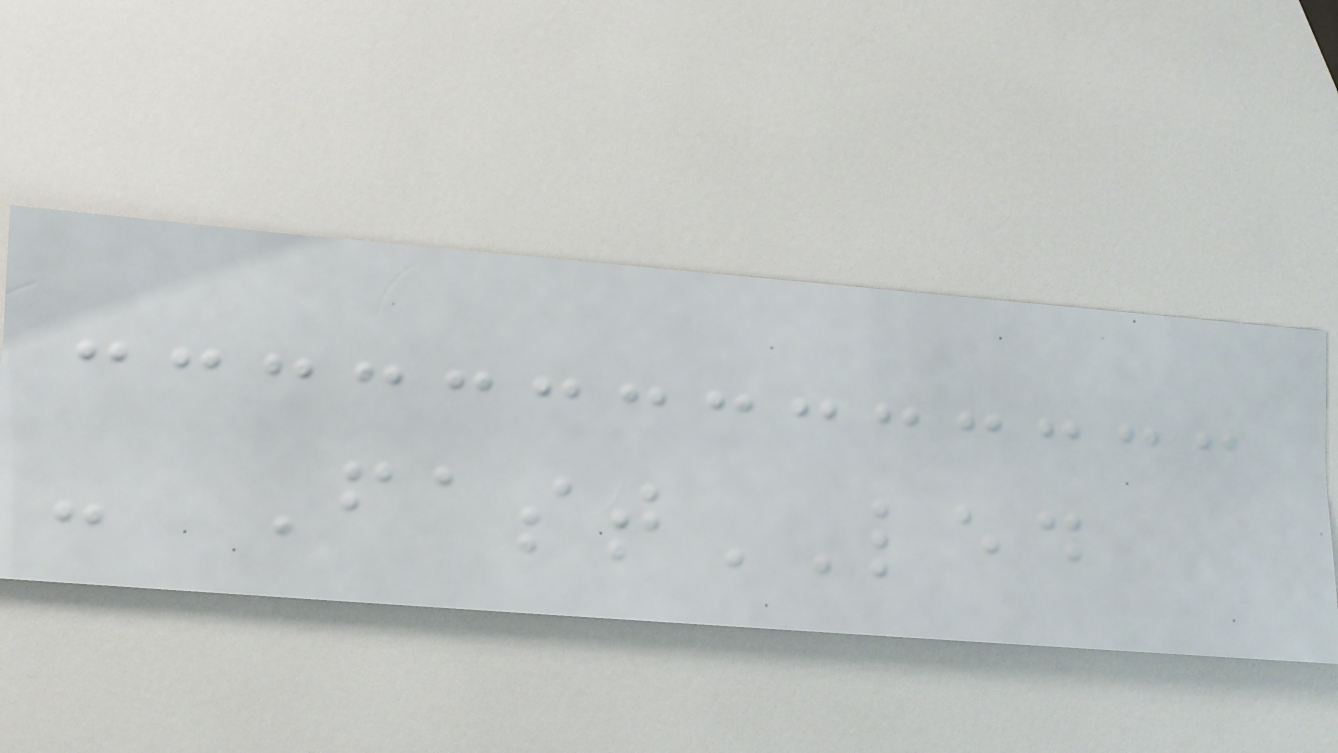- FastLED
